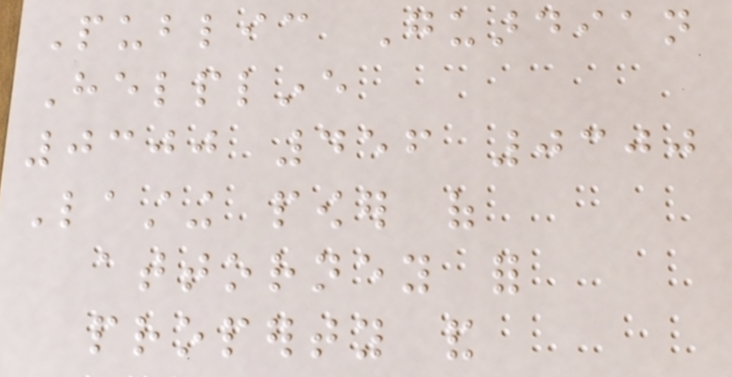Public Guardian
Helpline
0300 456 0300
Lasting power of
attorney for
property and
